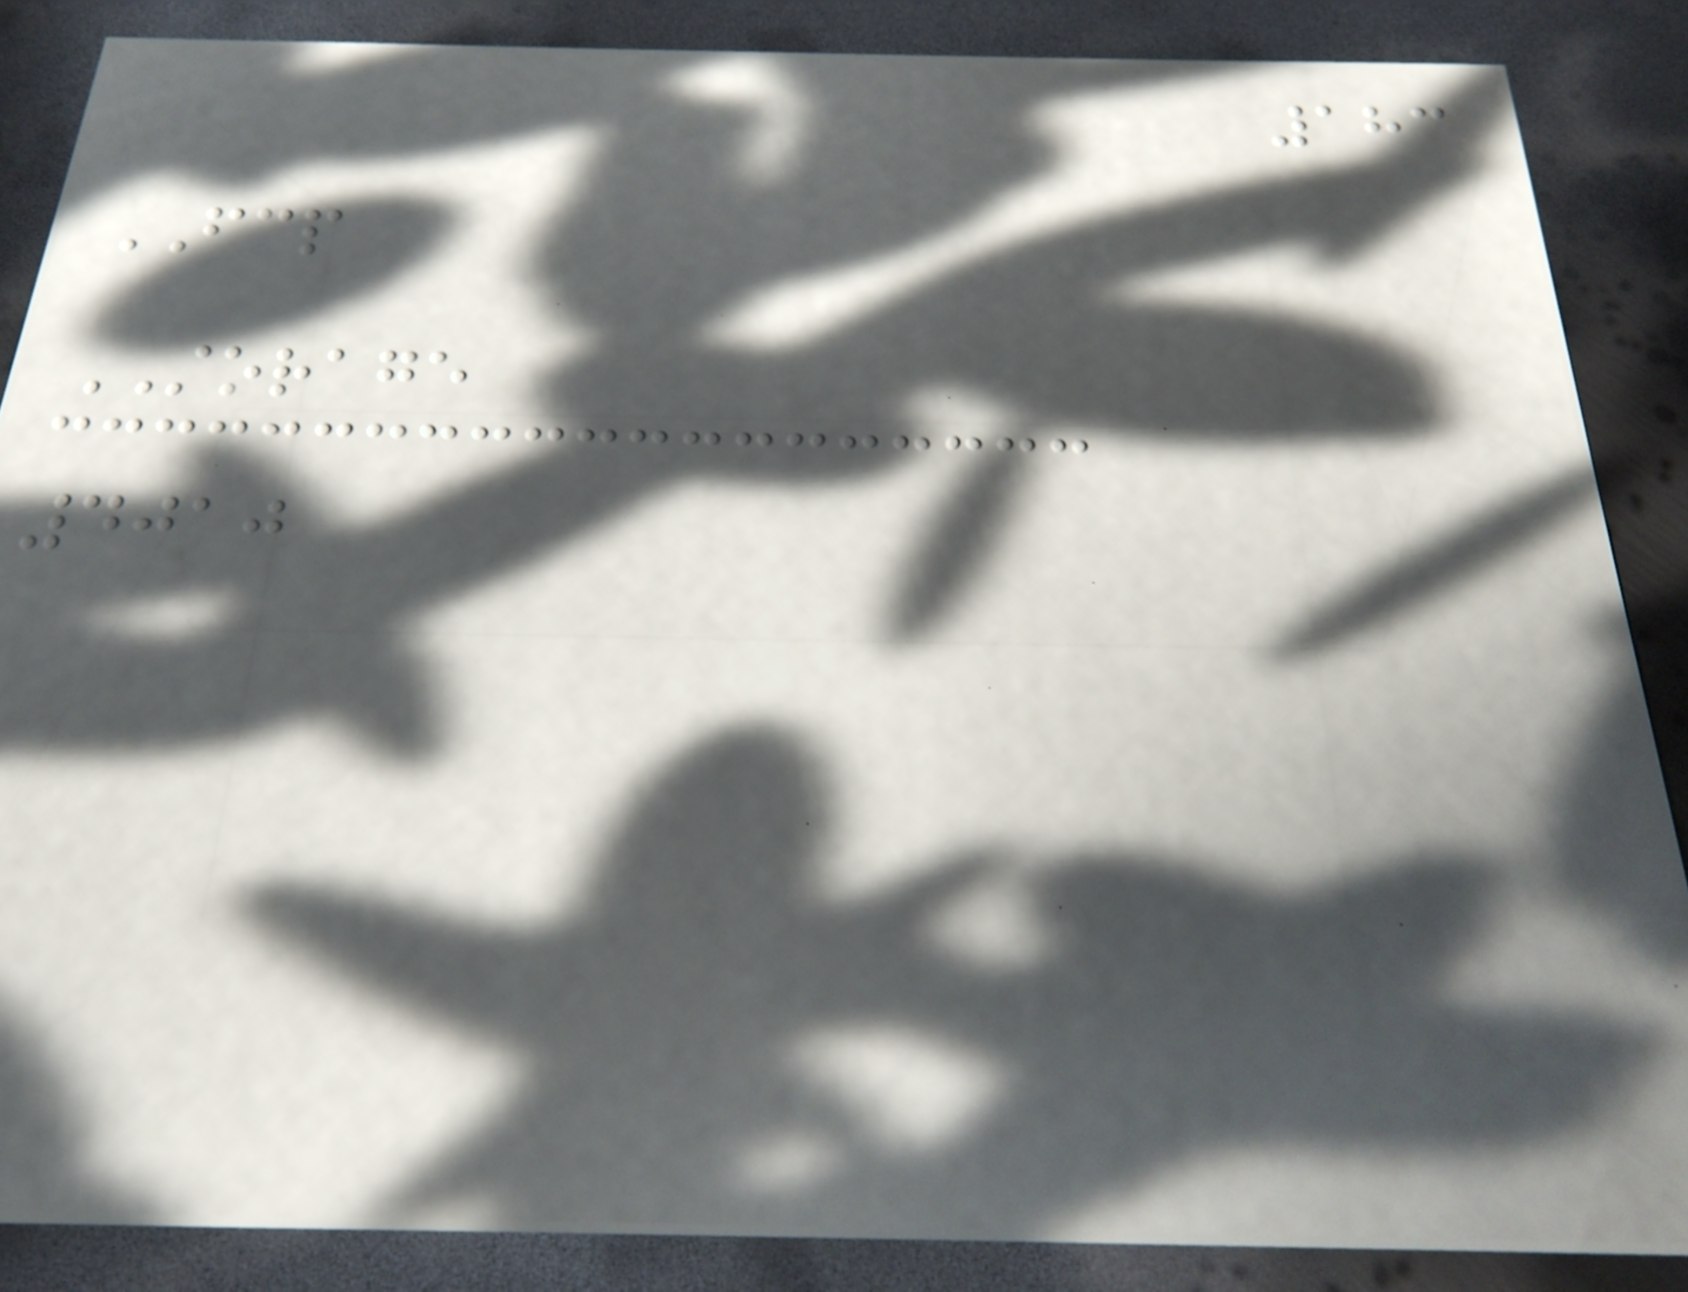183
FCP
STORAGE
4010
